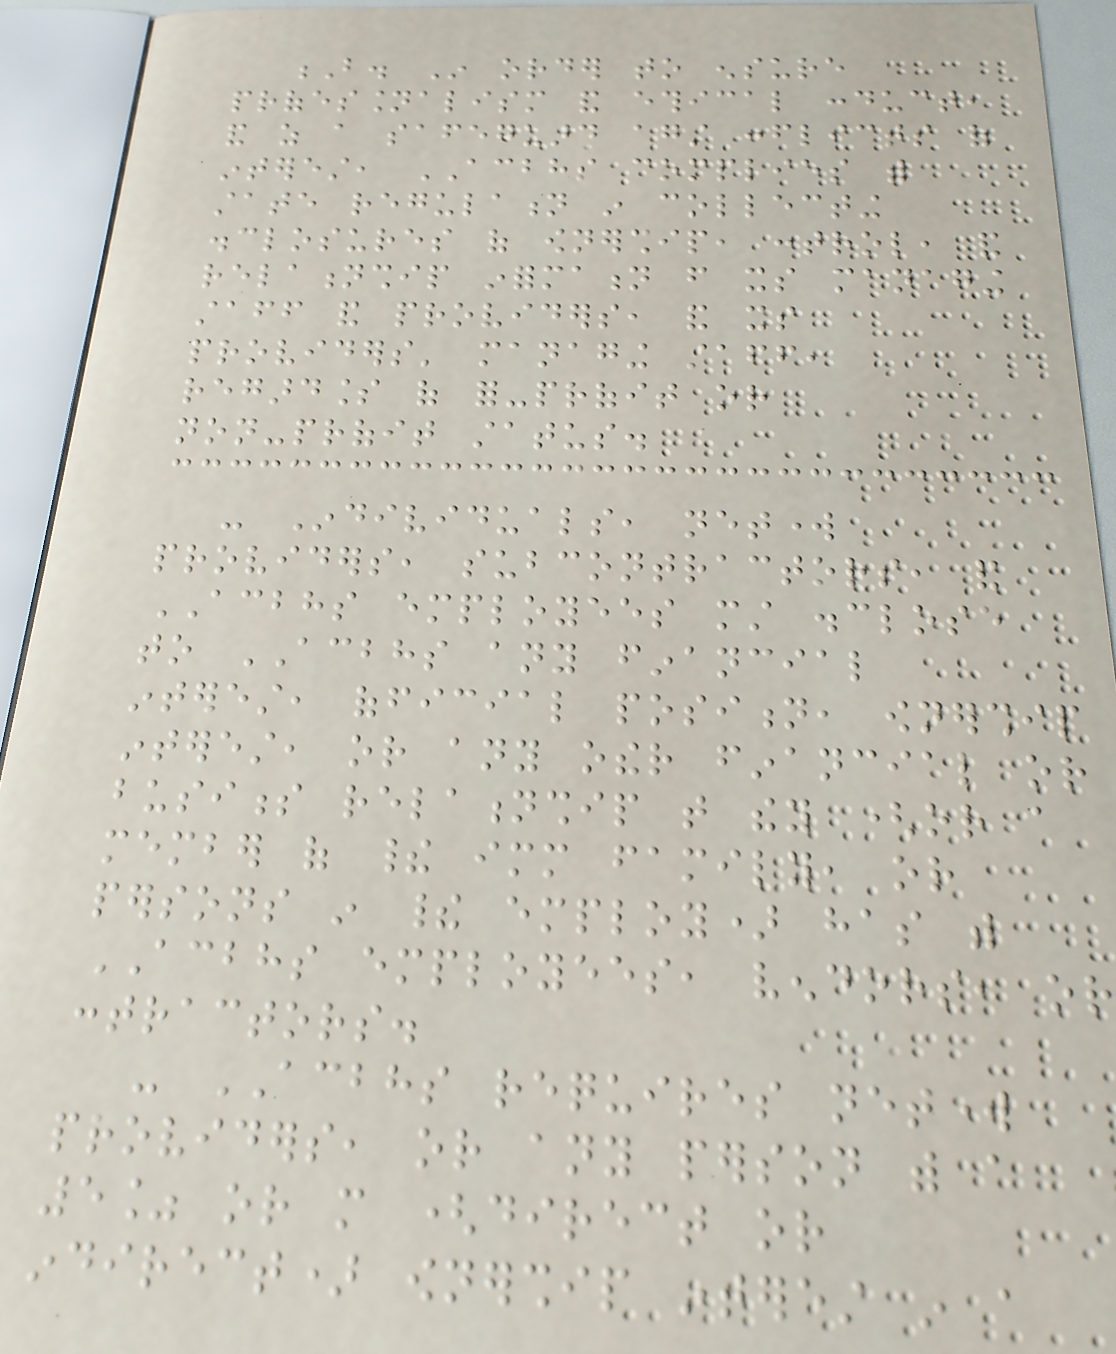B. In order to ensure
professionalism and ethical conduct,
and as a safeguard against conflicts of
interest, ACBHS complies with
state regulation in collecting
disclosures of ownership, control, and
relationship information from its managing
staff and providers, and its
providers' managing staff,
regardless of for-profit or
non-profit status.
- Individuals, network
providers, subcontractors, and
ACBHS employees must disclose
to ACBHS any financial
interest, official position, ownership
interest, or any other financial or
business relationship that they (or a
member of their immediate family, or
persons in their employ) has with
ACBHS employees, vendors, or
contractors.
- ACBHS requires network
providers, or any person with a
5% or more (direct or
indirect) ownership interest in a
